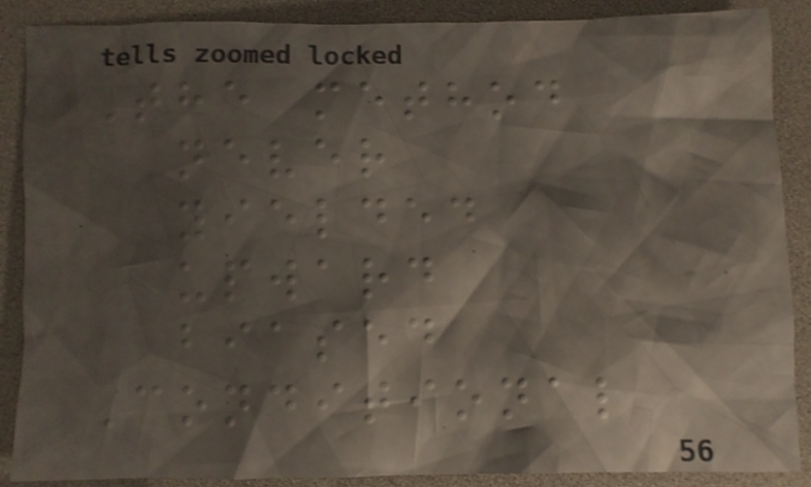The method
never
yielded
upward
biased
Conditional
